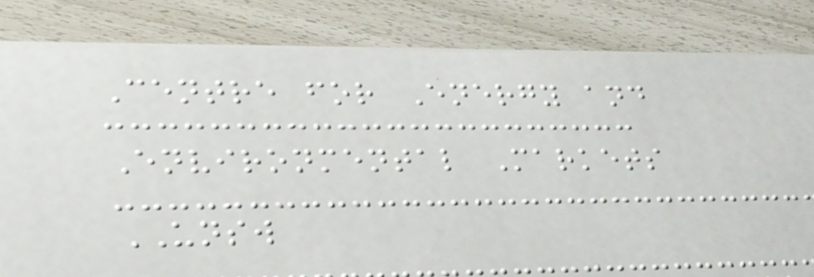Centre for Energy and
Environmental Markets
UNSW
